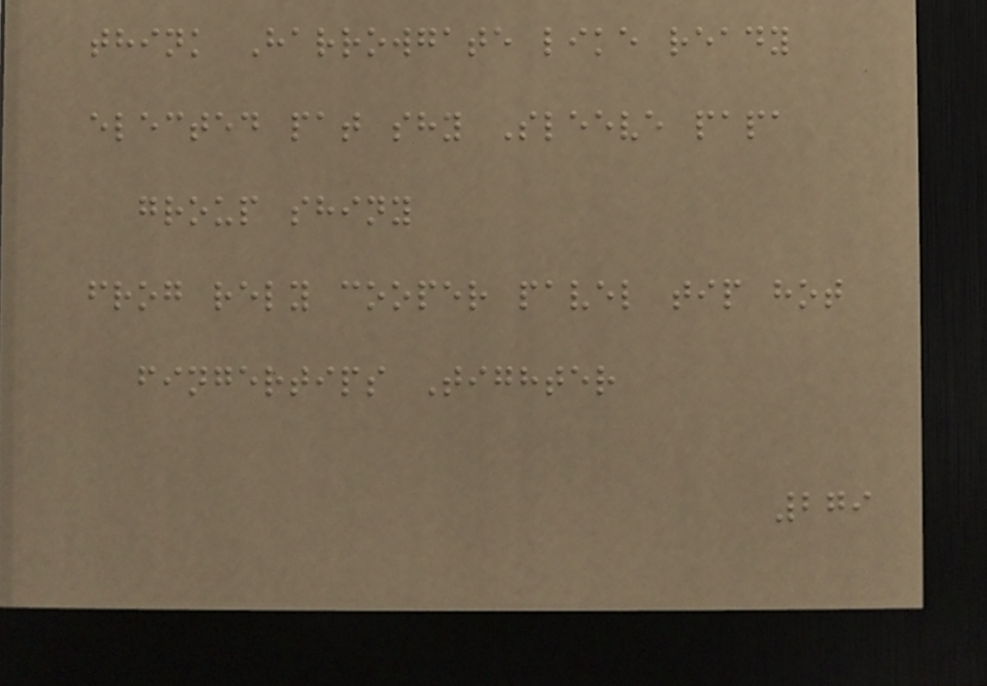think Harrowgate like ready
elected pat shy Sleeve papa
group shiny
frog rely cooper pavel tip hot
fingertips Tighter
279
